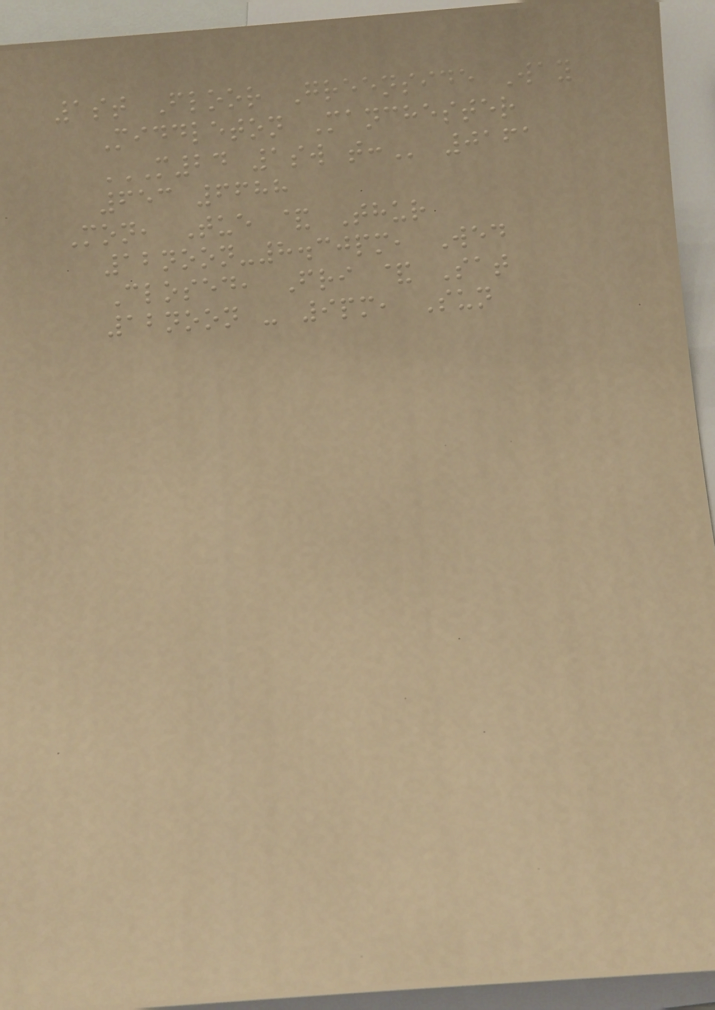1st Floor Greenside Way
Middleton Manchester
M24 1SW T: 0161
653 6688
Mon, Tue & Thur
12noon-8.30pm, Wed
Closed, Fri & Sat
12noon - 9pm, Sun
